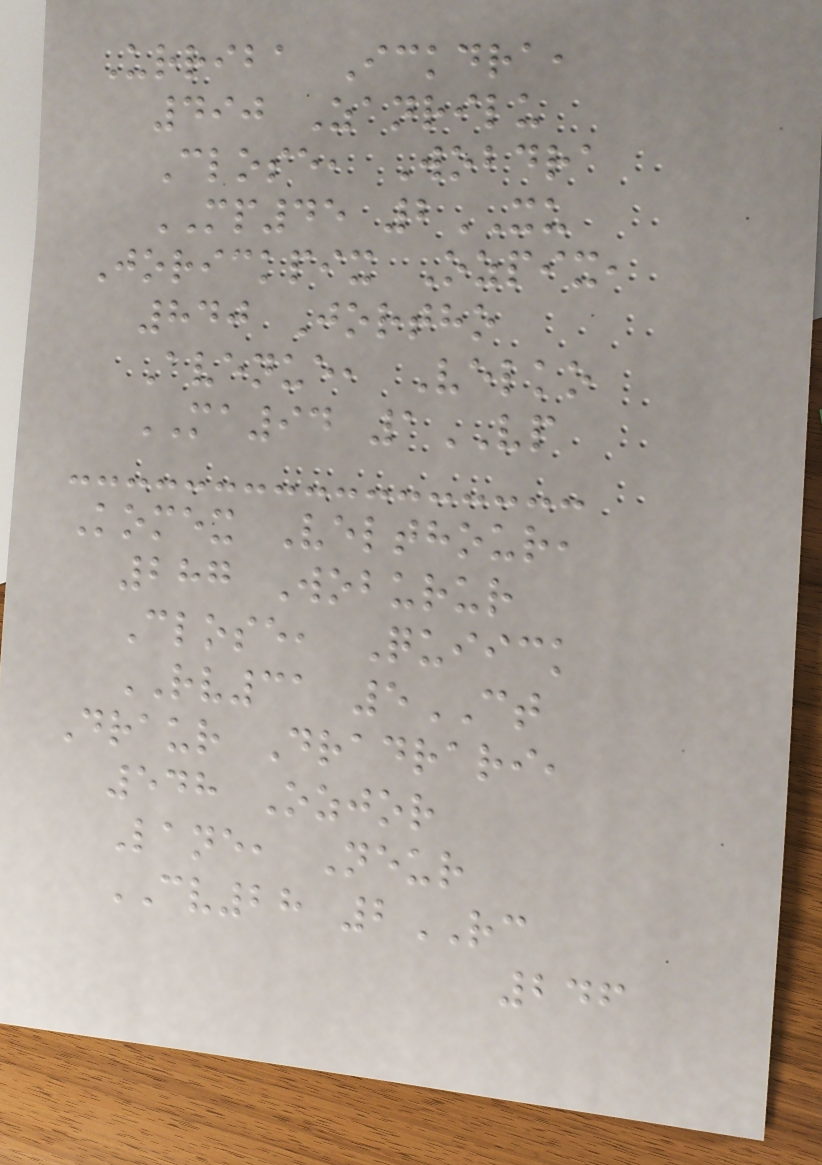Urriba Ickdra,
490 Zanrilu
Close, Wobdra
MP45 2XU
Jorickpix Ozpix,
840 Jortho
Avenue, Velko
MA94 1VP
Komex Velthour,
287 Woburur
Close, Quiick
RV31 5CT
Draur Dradrari,
548 Ozjor
Lane, Neur
CV28 2RC
246
